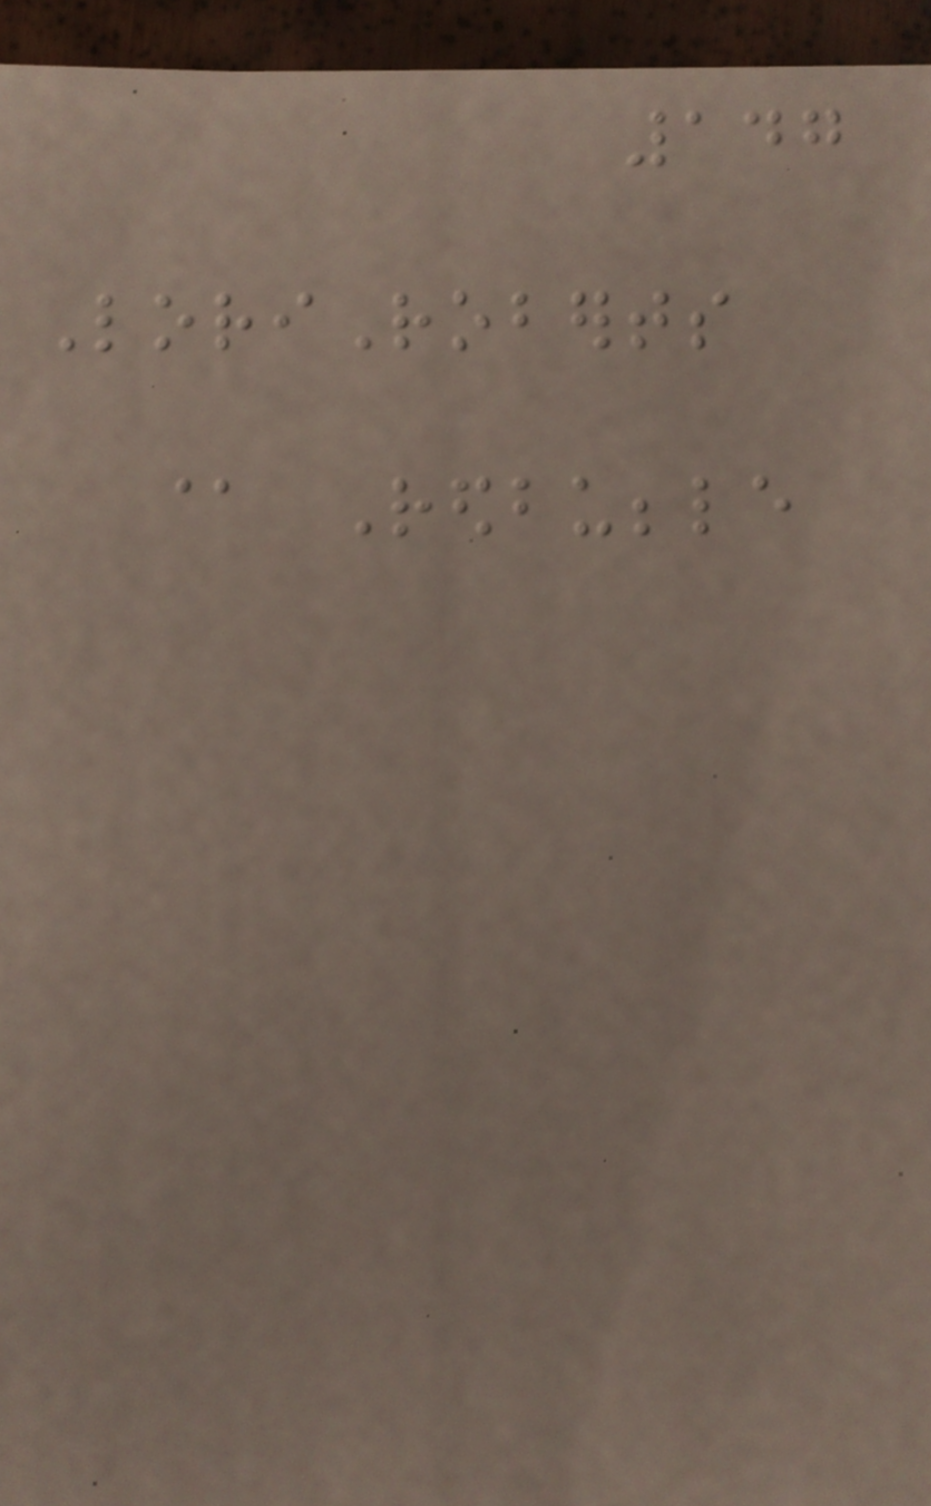147
LoriRoberts
@ Redbubble
